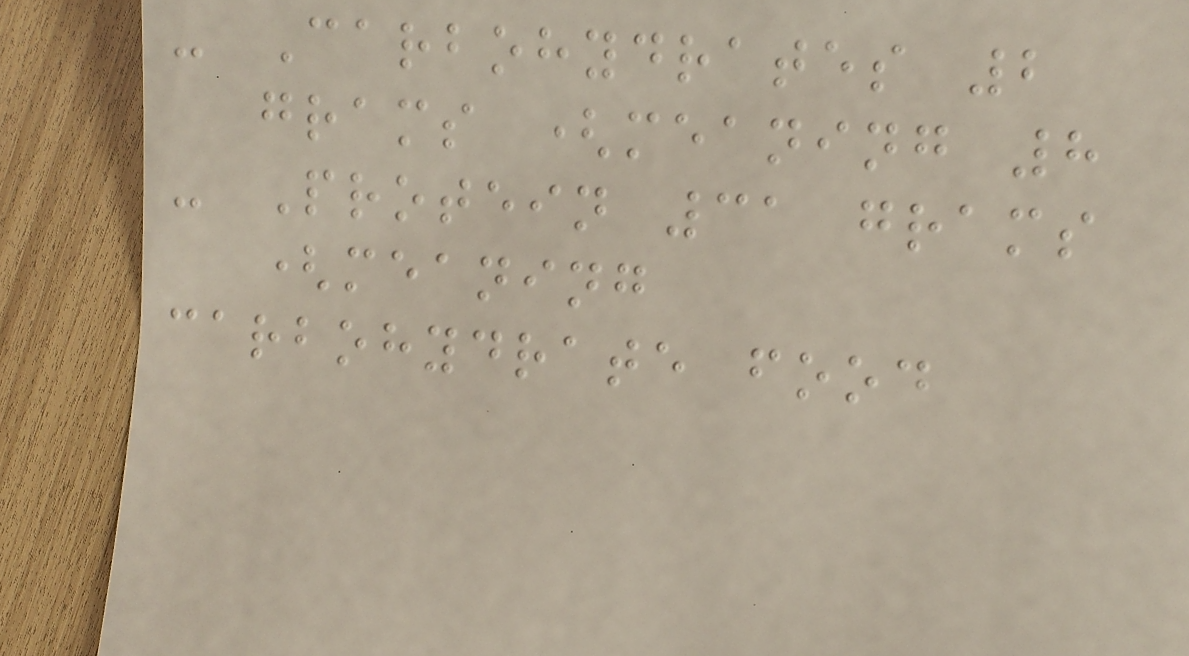- Carbohydrates 2
grams (meaning 8
- Protein 31 grams
(meaning
carbohydrate food
